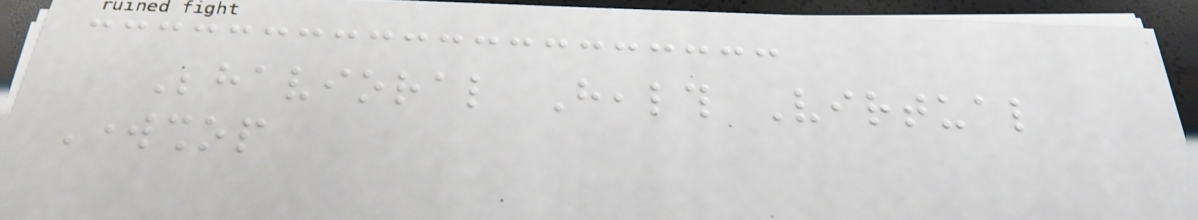Behavioral Health Virtual
Workshop
